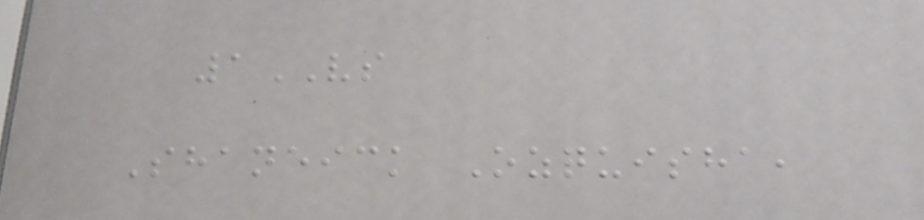1VS
Shaneick Ozquisha,
